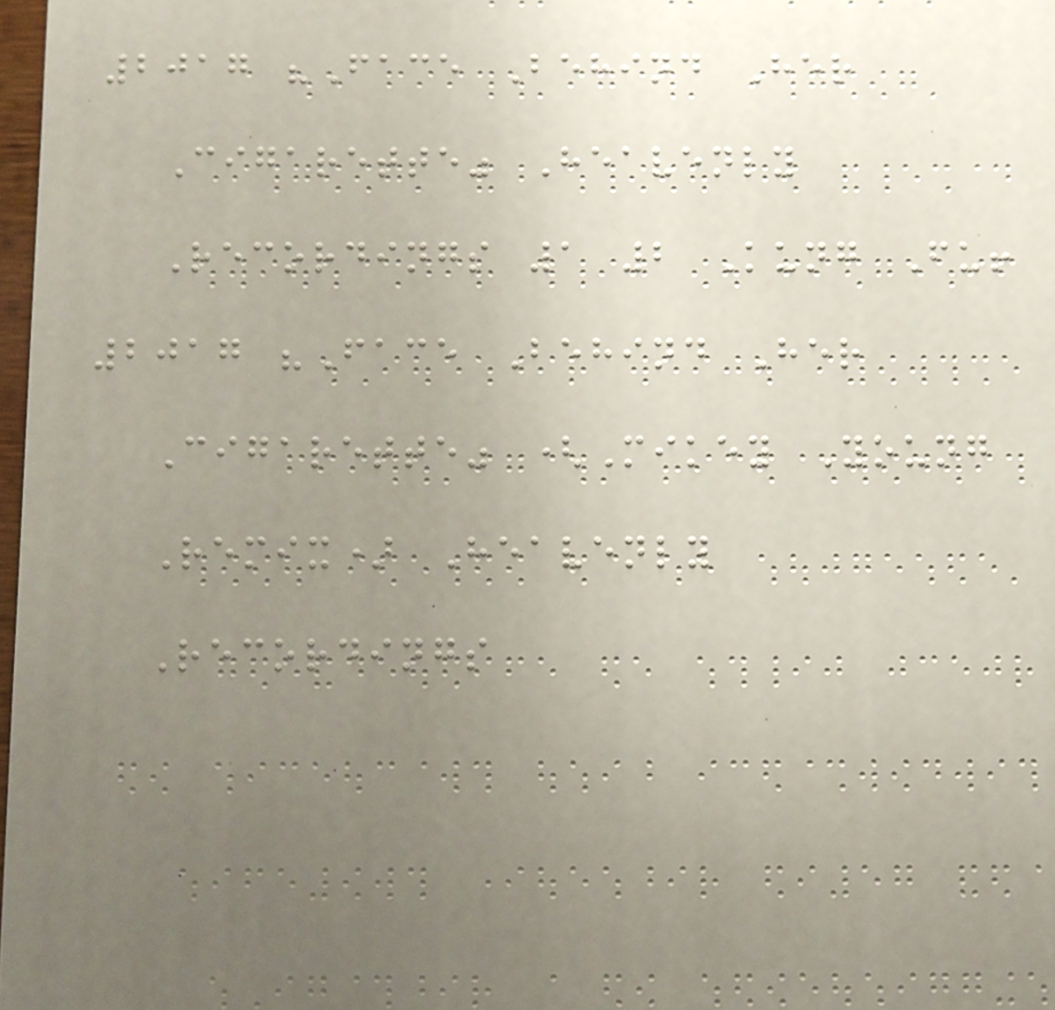2017 "Face Behind Her
Cigarette" Heavenly
Recordings 1 2 Kung Fu!
2017 "Face Behind Her
Cigarette" (Mikey Young
Remix) Heavenly
Recordings
